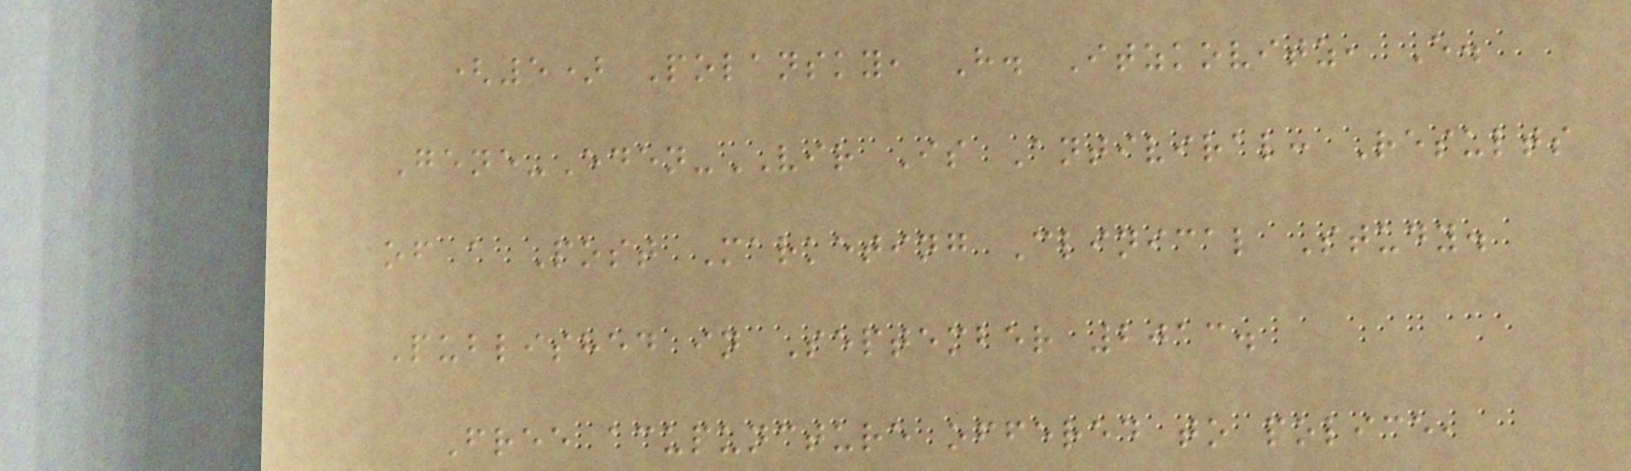(5) Polansky, H. Itzkovitz, E.
Gene-Eden-VIR Is Antiviral: Results
of a Post Marketing Clinical Study.
Published in September 2013.
Free acupuncture offered to police,
